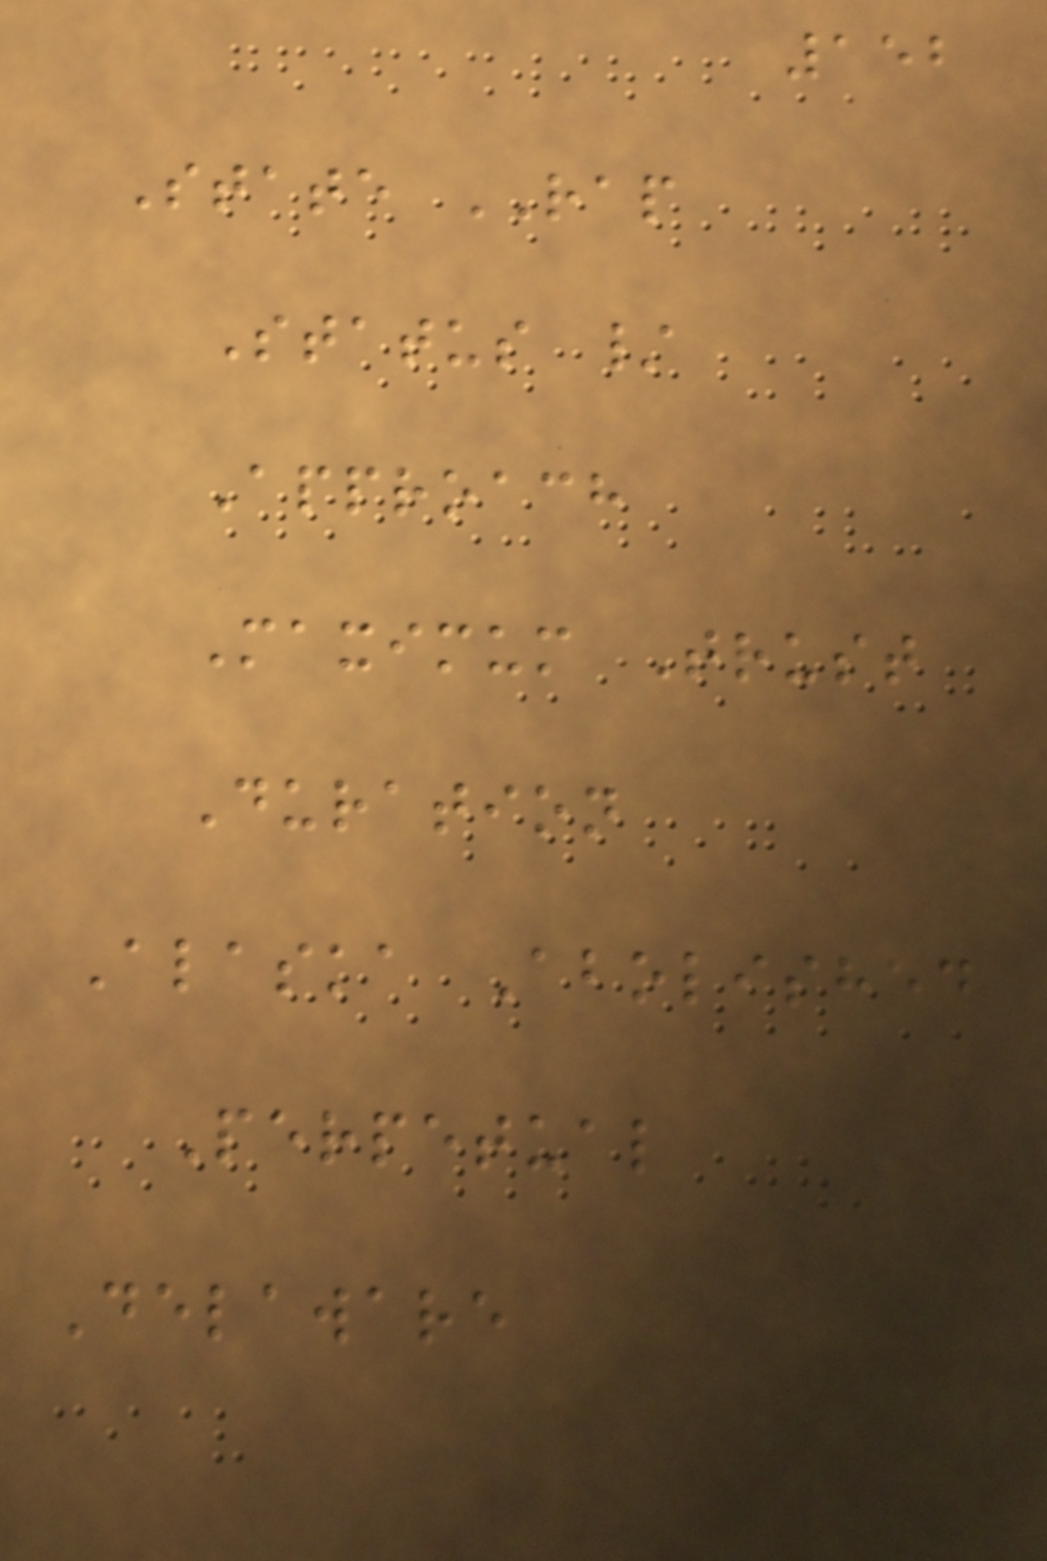152
State RAP
Status /
Approach
Maximum Trust
Duration
Alaska Abolished
Perpetual
Delaware
